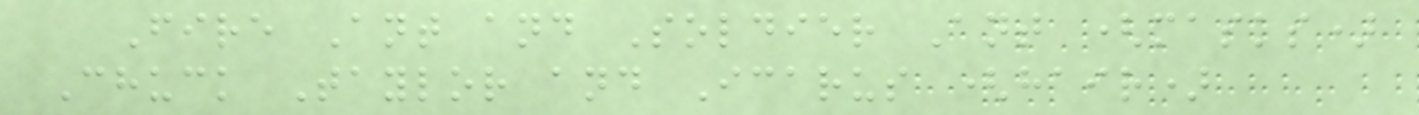Fire Ant and Soldier Ant (masks)
Chuck Taylor and Icarus (hair)
